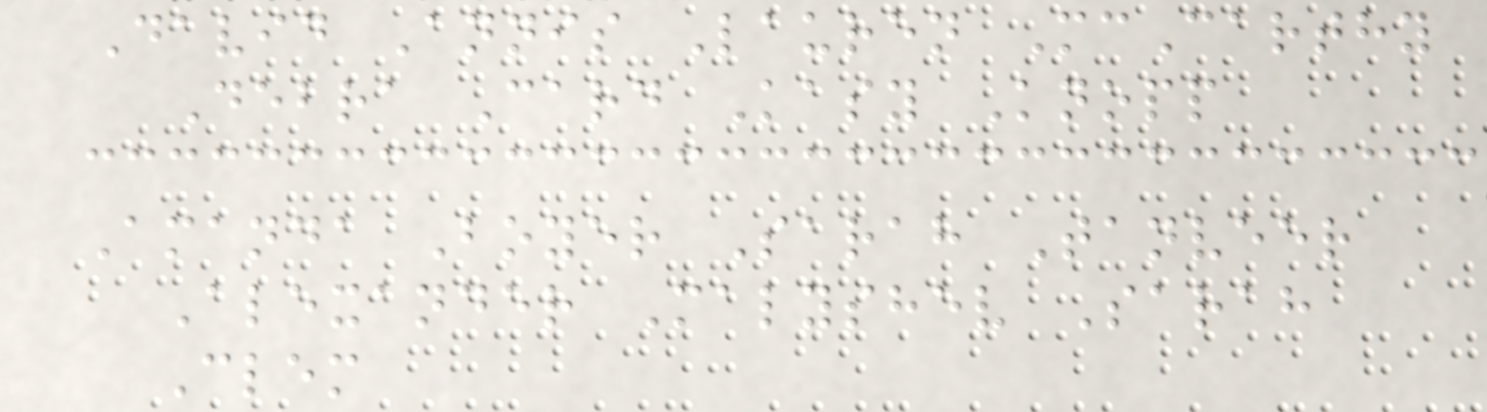David Annis Lauren McCarthy
Debra Card Kasy Knopp
Amanda Boyer Sarah Tanveer
Alexander Malyshev Sarah
Clem
